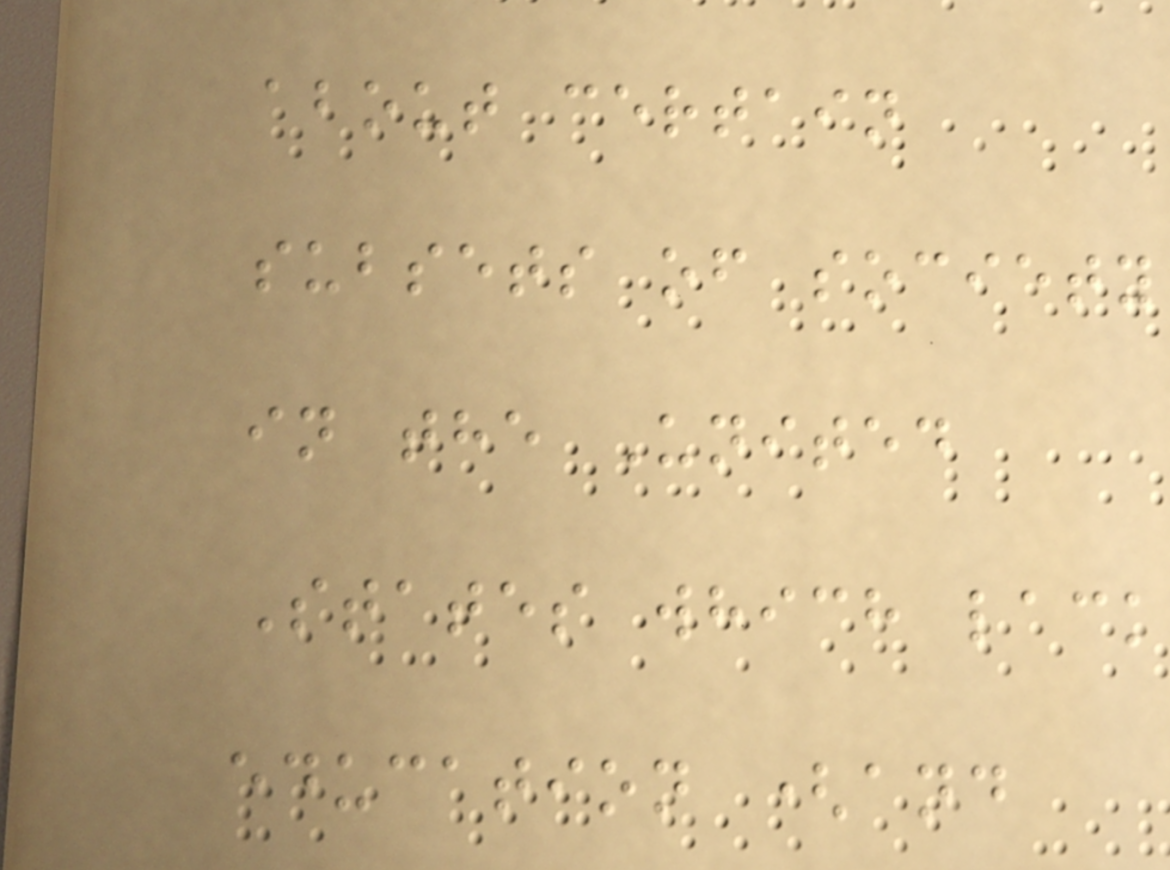about certain
subsets of society
in the United
States which lack
education (and
